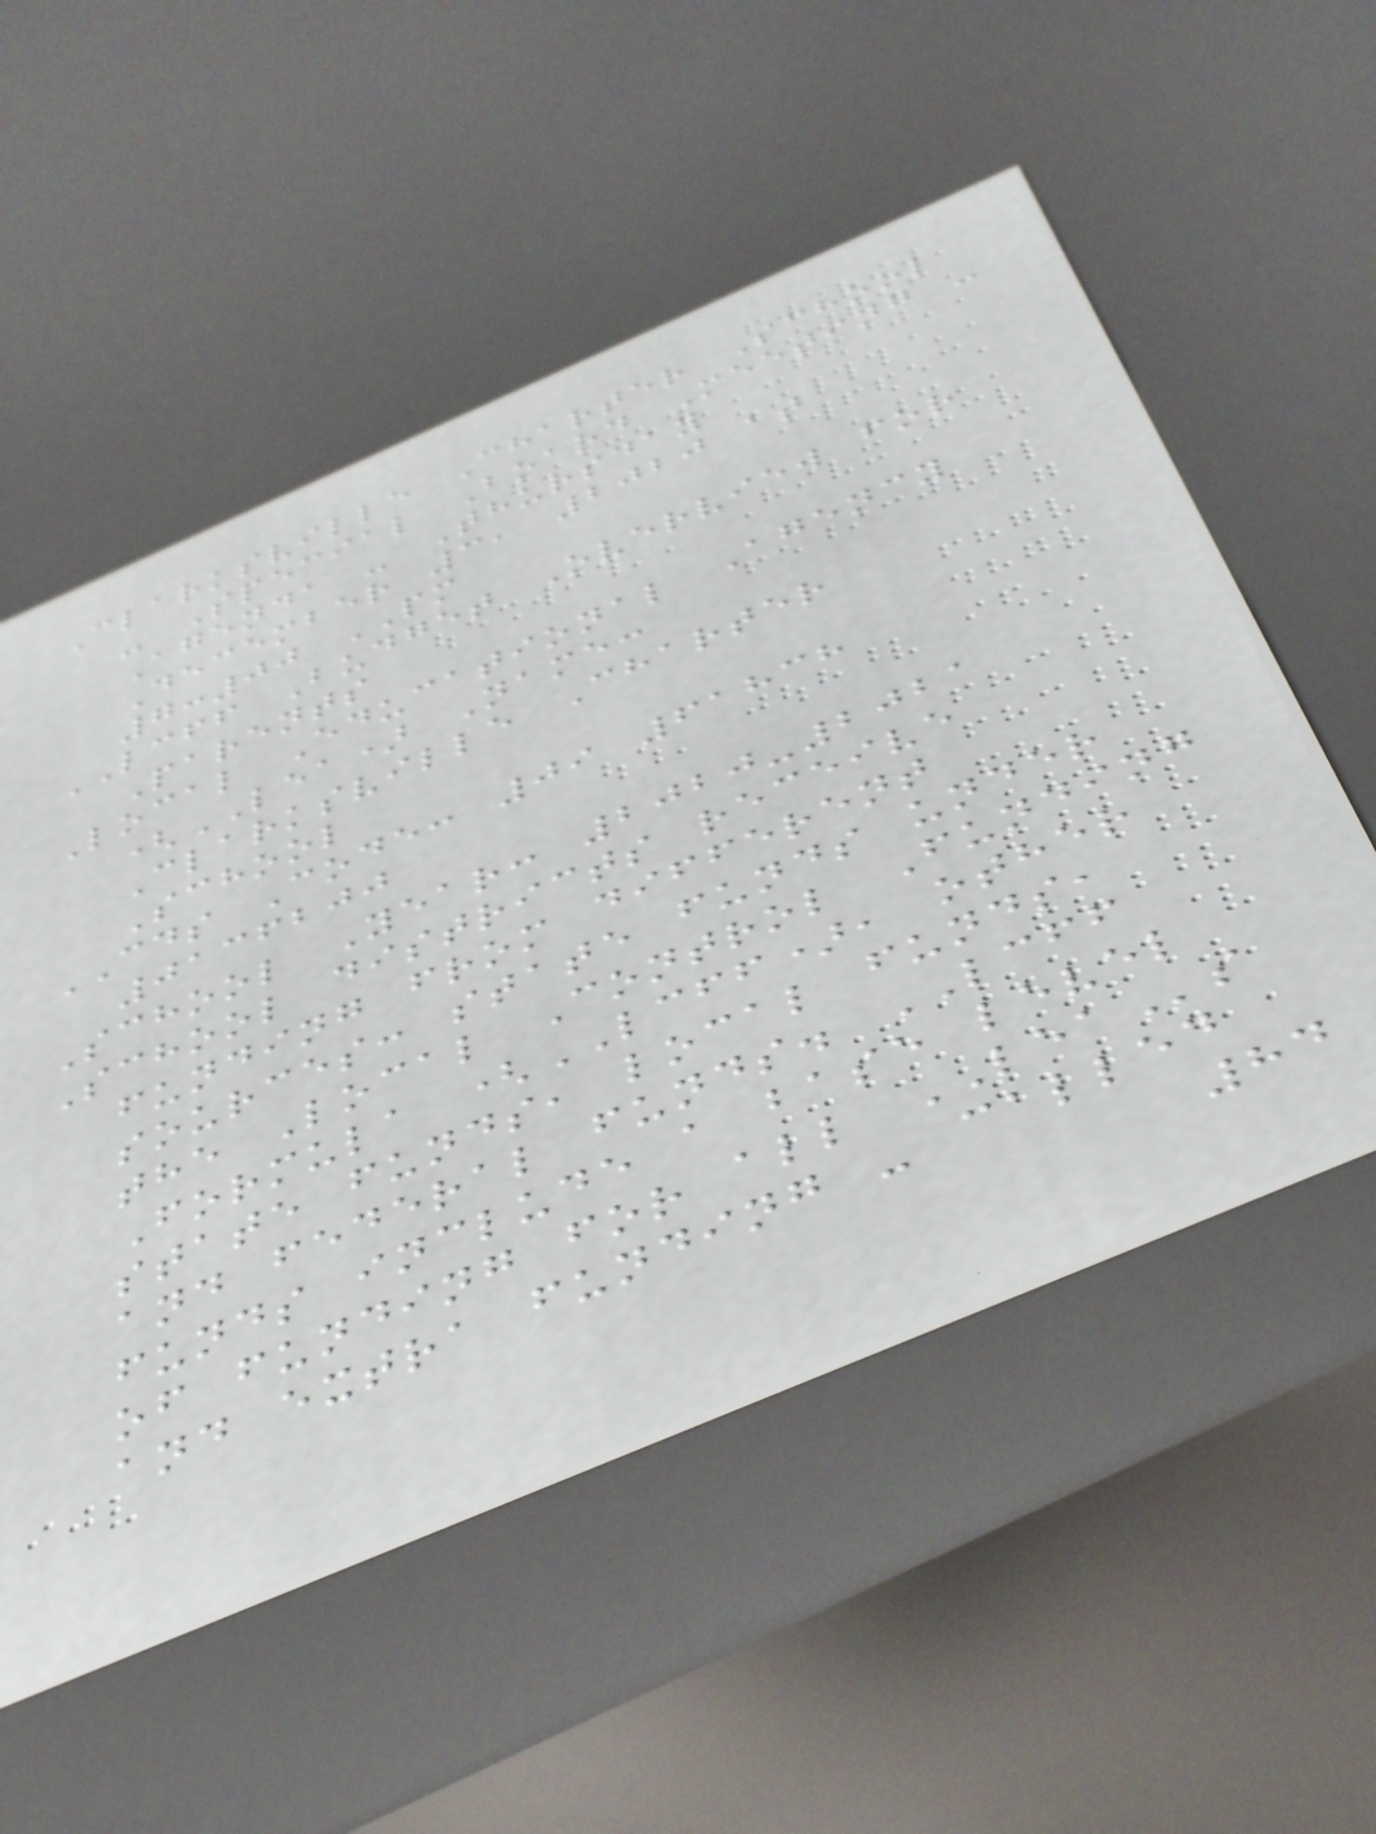Clarksville Charter School
- Special Board Meeting -
Agenda - Thursday
December 3, 2020 at
7:00 PM
LCFF Budget Overview for
Parents
Local Educational Agency
(LEA) Name:
Clarksville Charter
School
CDS Code: 09 61838
0136200
School Year: 2020-2021
School districts receive
funding from different
sources: state funds under
the Local Control Funding
Formula (LCFF), other
state funds, local funds,
and federal funds. LCFF
funds include a base level
of funding for all LEAs
and extra funding - called
84
